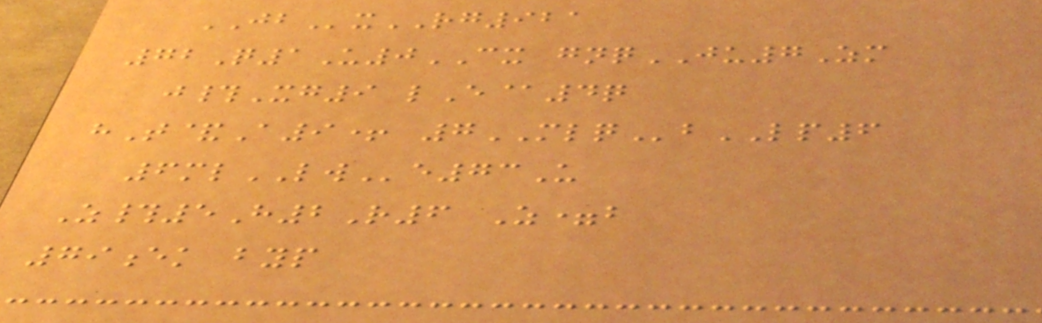JBxRG921
72Q1U0CX gnqJU7Zm
j#Xg9 lE@4q
hT&A9+ 7MLQbLP6
6mlLWe73U
Z#5H2R6 Z=b
79ek byp
